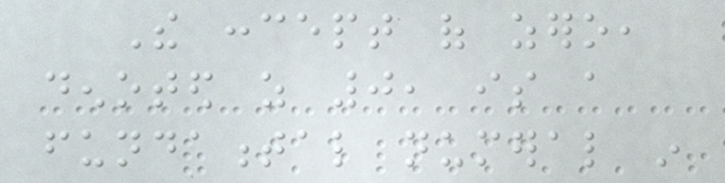The concept of zero,
denoted as 0, is a
fundamental numeral in
